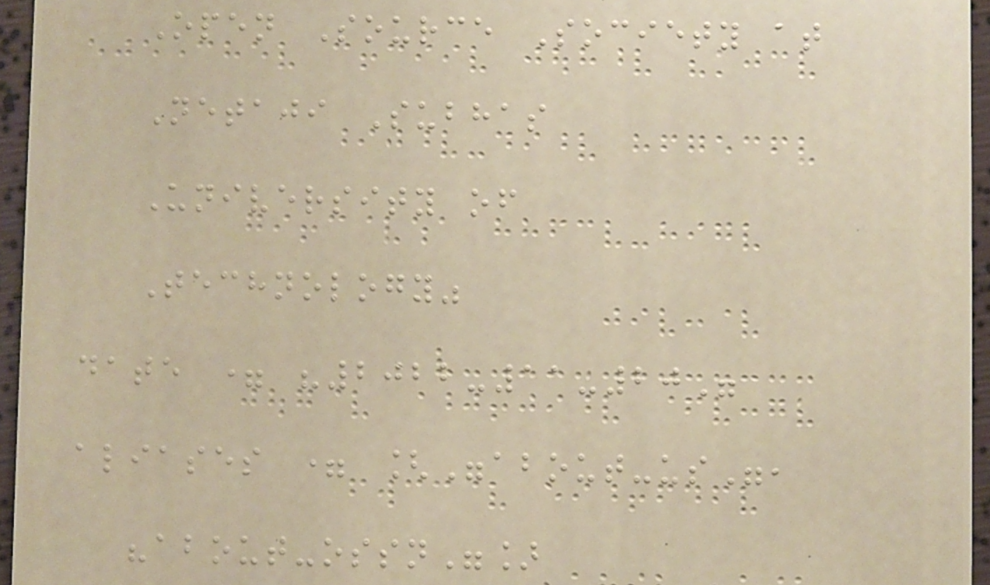Open Source Society at
Netaji Subhas
University of
Technology"
date = "2022-11-20"
aliases = ["about-us",
"about-ossn"]
